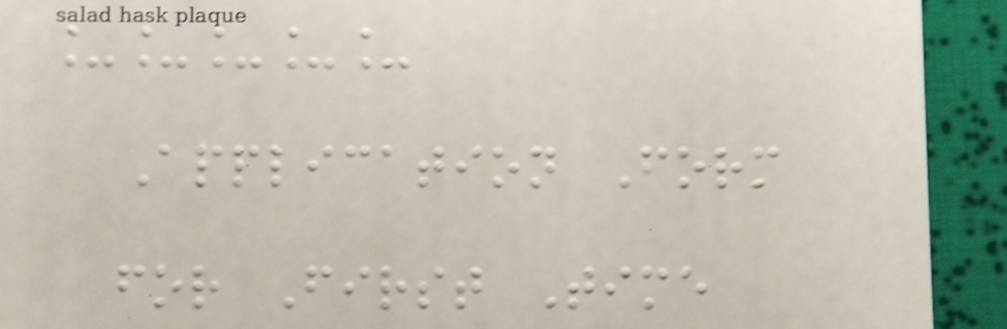_____
Application Form
for First Time
